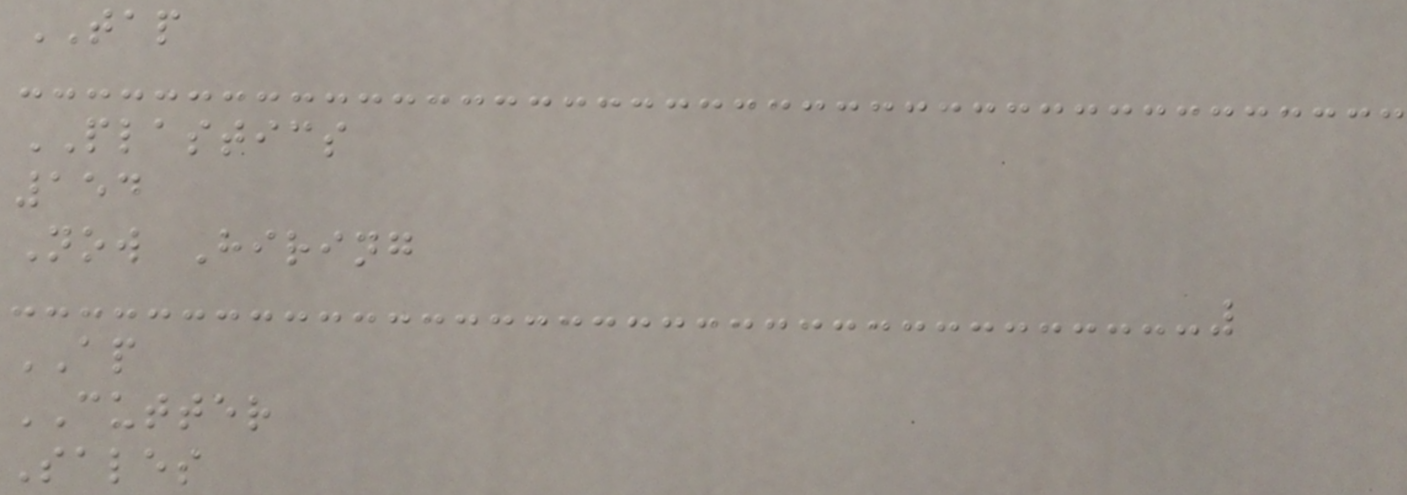TAP
PLASTICS
154
Now Hiring
AP
CUTTER
Sales
